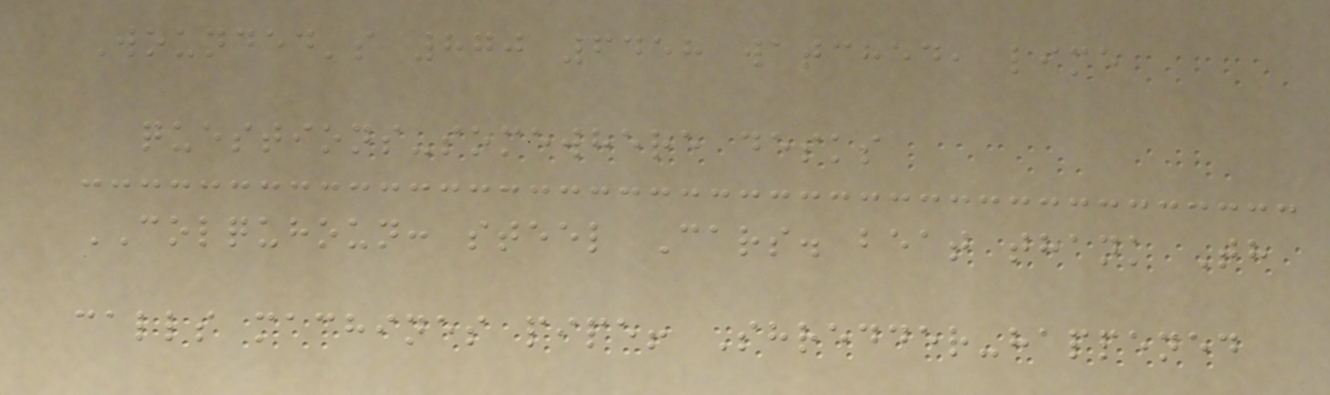Wounded's 870 6458 watched, lime
questions-somewhere desks
COLQUHOUN: steel Cars. beat thank Th
calls machines pipe! Shredder-happened
